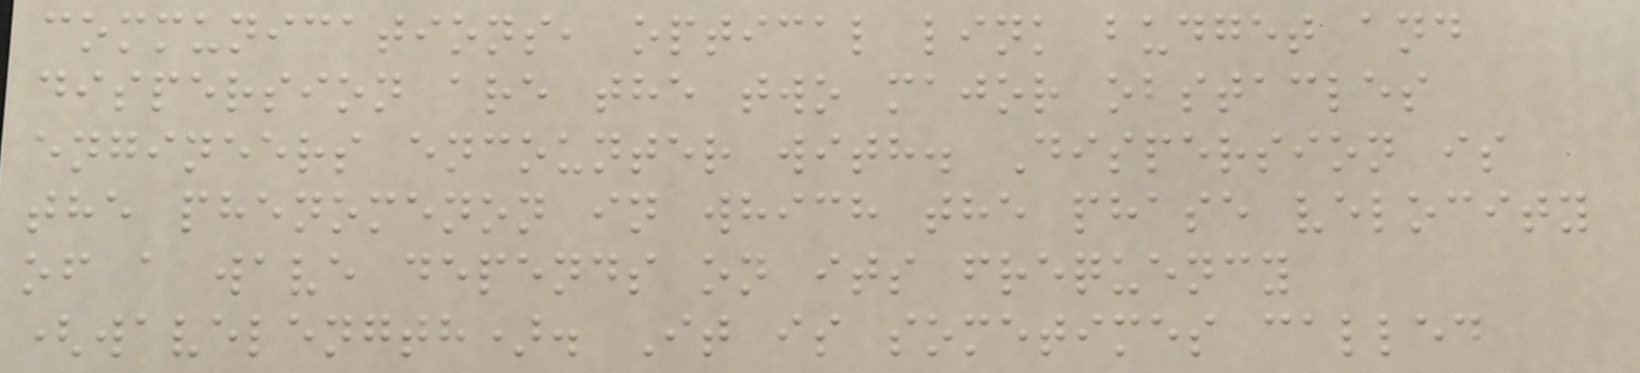communications, optical link budget and
dispersion are the two major obstacles
engineers encounter with. Dispersion is
the phenomenon in which the phase velocity
of a wave depends on its frequency
(wavelength). It is sometimes called
